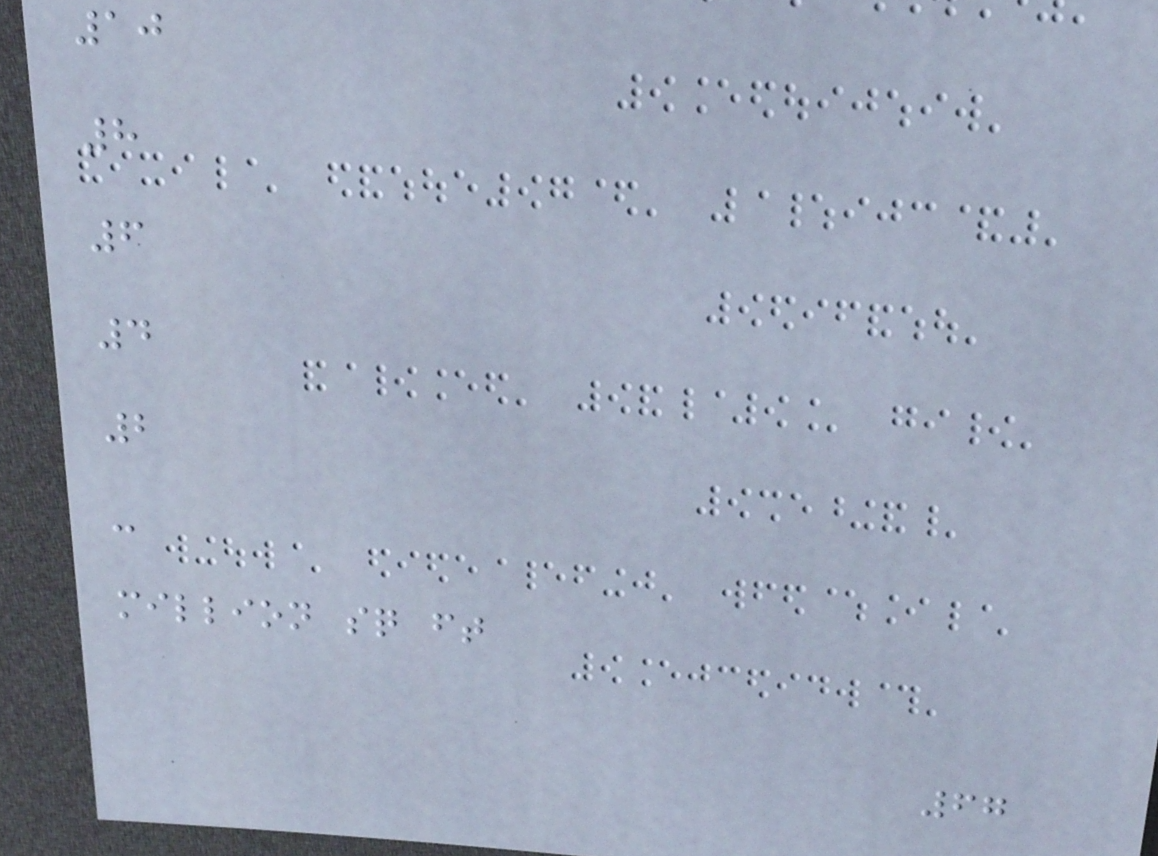10
8
6
4
2
-
million sq ft
67
